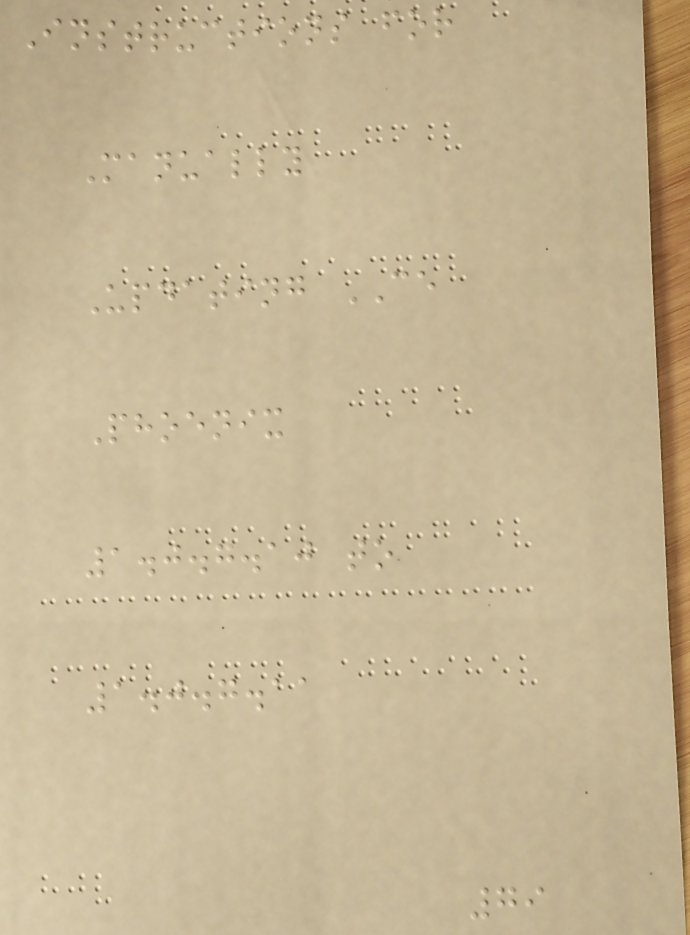Instructions for
Manually
Updating CE
Phoenix
1.0.7.10 to
1.0.7.11
79
